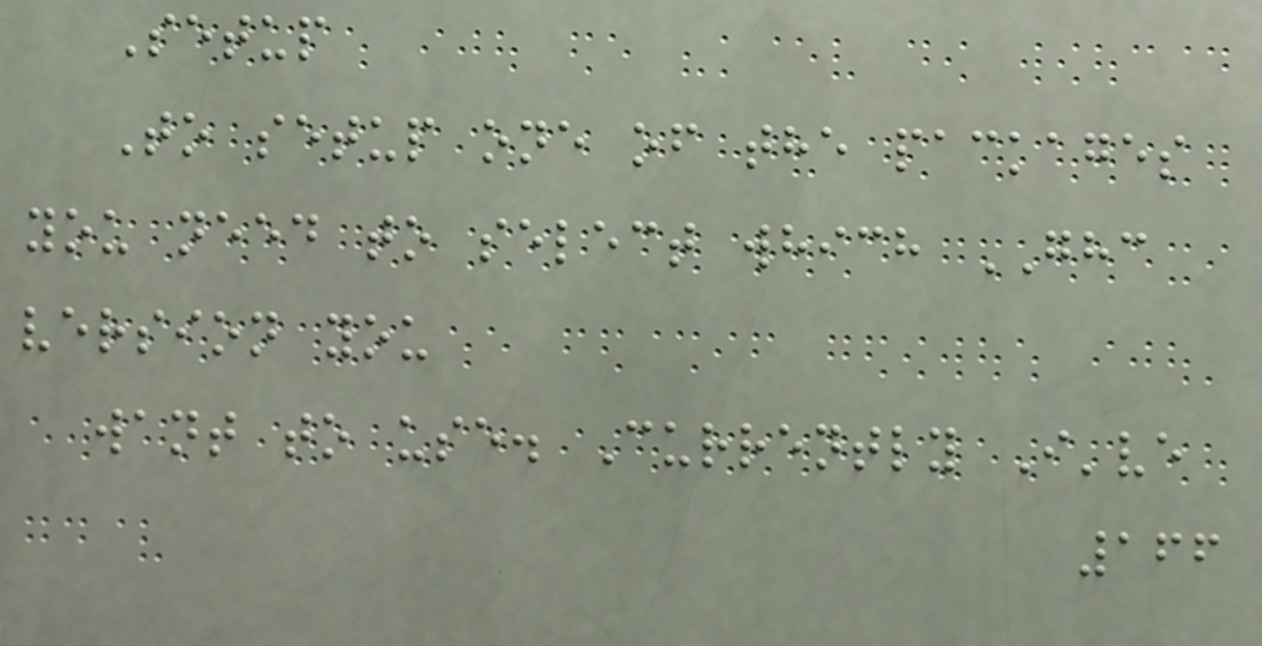Setup
To setup one of the packages
you need to select which GHC
version you
want to use. Currently I've
166
